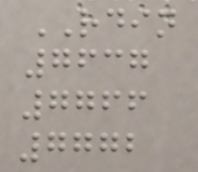RDIN
7637
7766
7772
